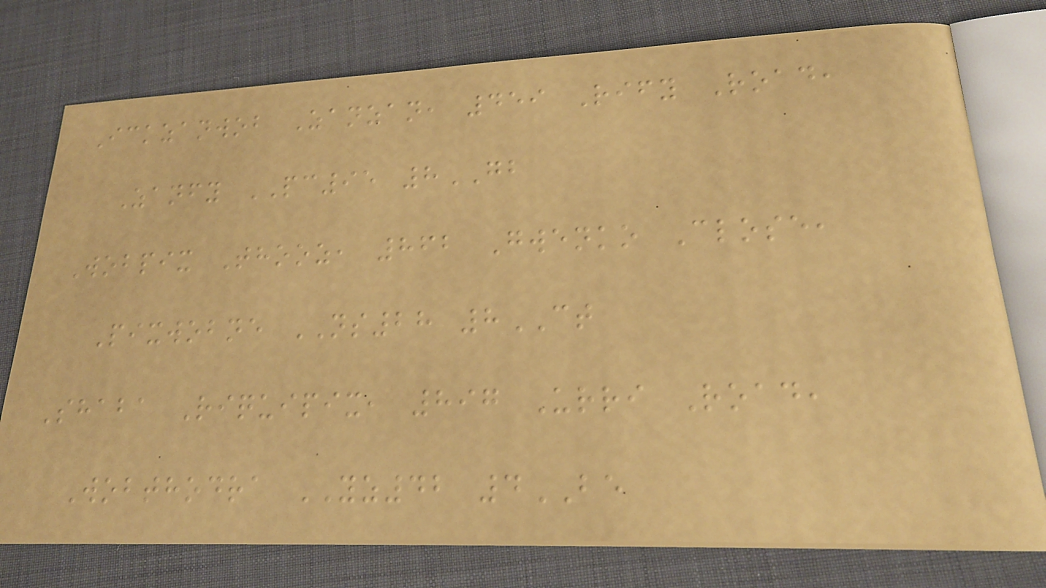Ickzanwob Zanzan, 459 Rify Road,
Zanfy PC95 8GB
Wobpix Thooz, 862 Gwenko Close,
Pixwobne NS28 8CT
Shaba Riquipix, 897 Urri Road,
Wobthodra YZ42 4BE
